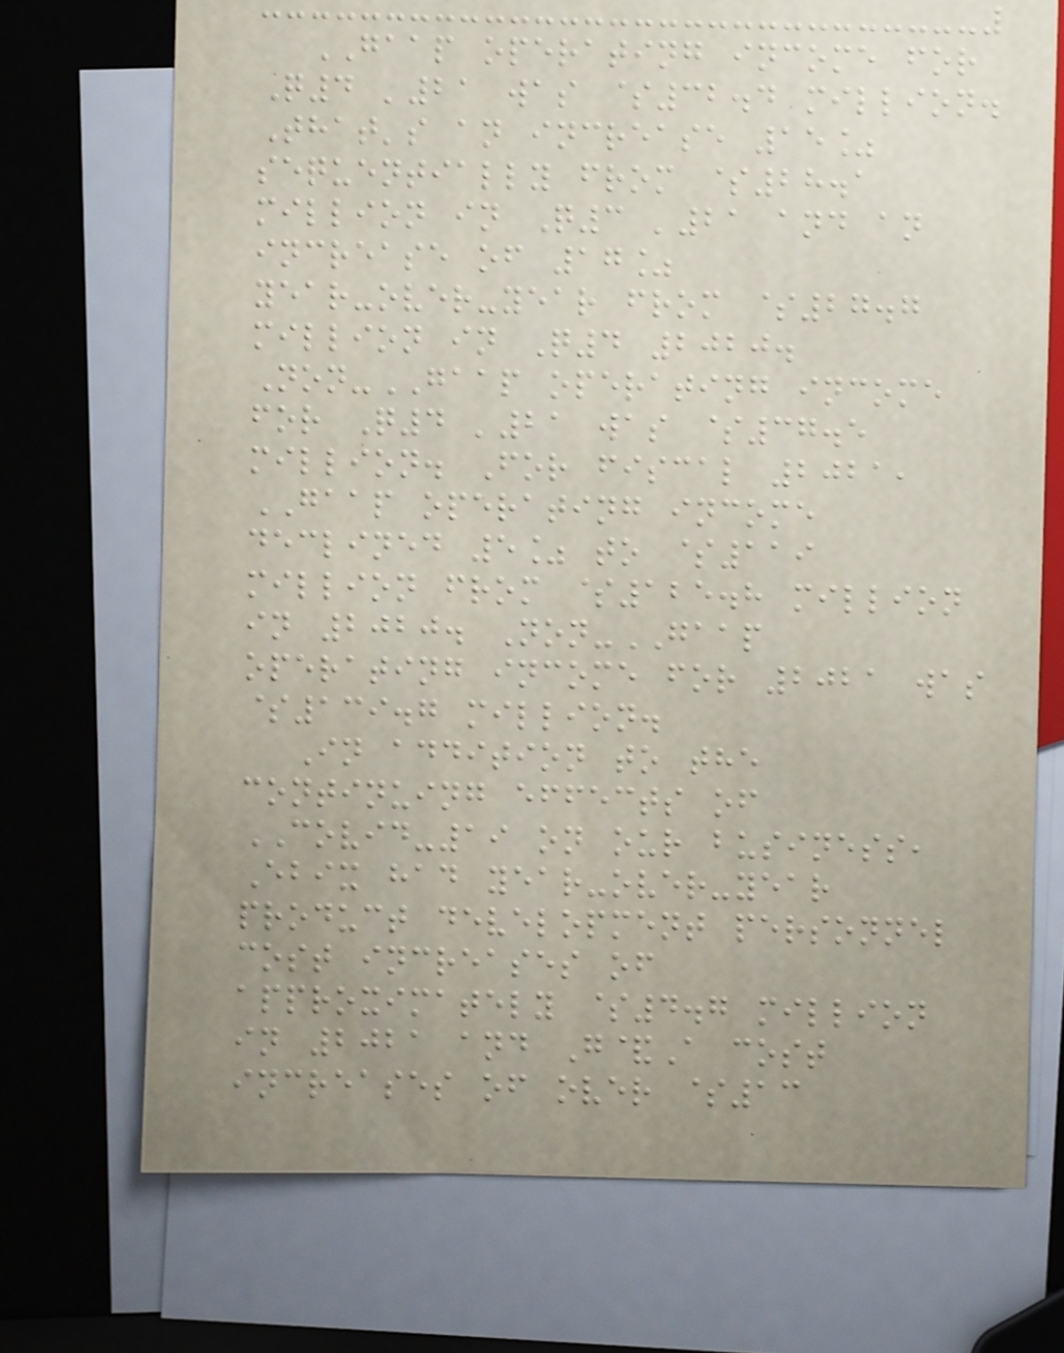GAAP operating income for
Q4 '21 was $32.4 million.
That's an increase 15%
sequentially from $28.1
million in Q3 '21 and an
increase of 17%
year-over-year from $27.7
million in Q4 2020.
Non-GAAP operating income
for Q4 '21 was $37.5
million. For fiscal 2021,
GAAP operating income
declined 5% to $119
million from $125.8 million
in 2020. Non-GAAP
operating income for 2021 was
$139.7 million.
In addition to the
continuing effects of
COVID-19 on our business,
Ebix had year-over-year
product development personnel
cost increases of
approximately $4.7 million
in 2021 and G&A cost
increases of over $13
